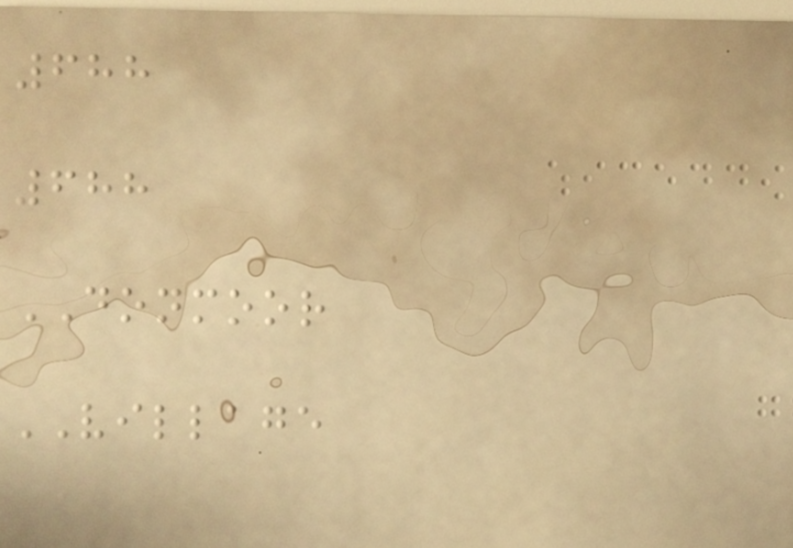688
688
DONMOOR
VILLAGE
